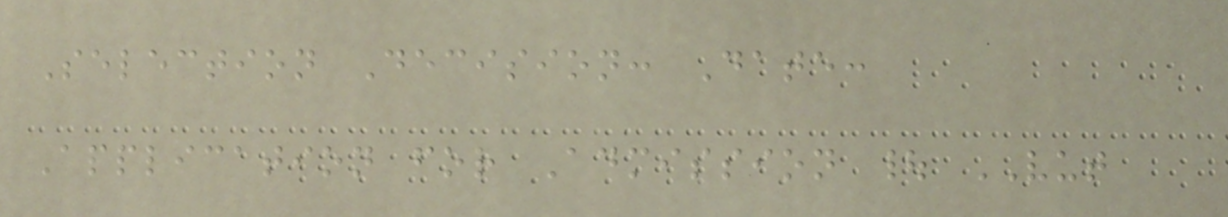Selection Decision: Date:
Application for Admission | VUT
